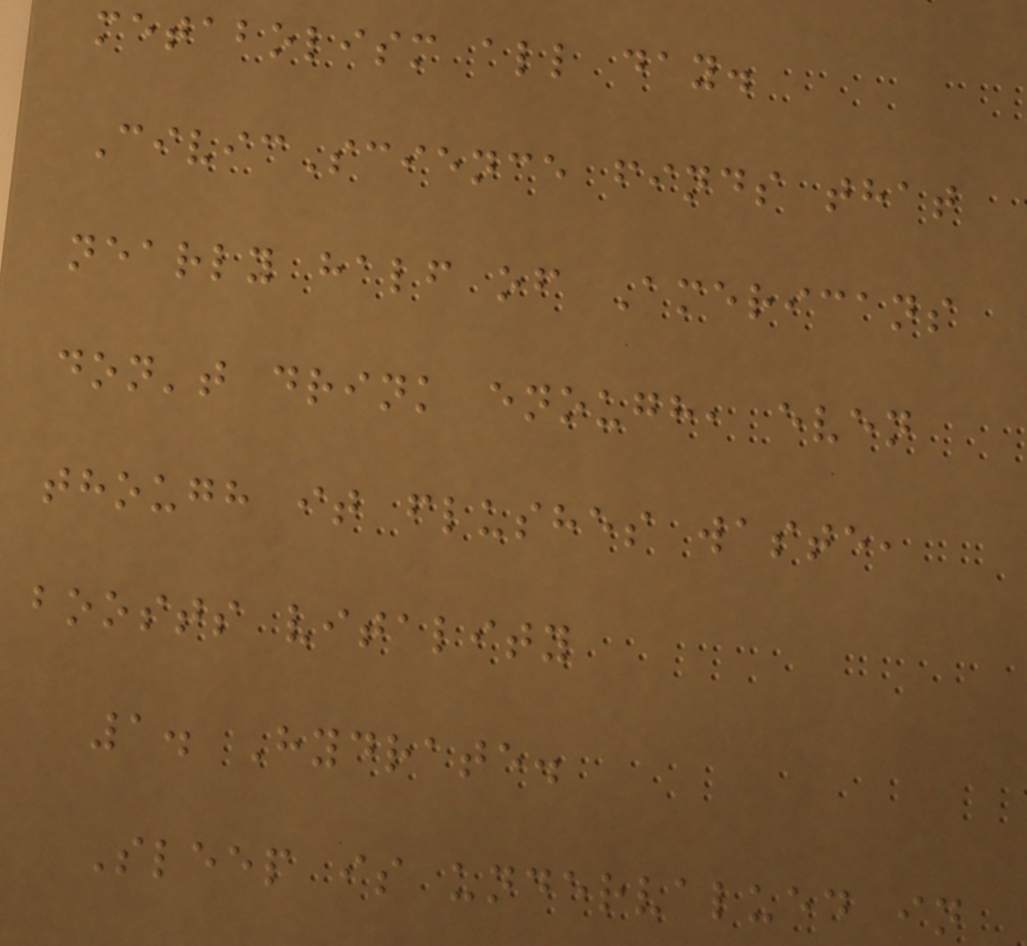metabolism all day.
CivicScience finds that
nearly half of Americans
don't drink enough, even
though it flushes waste,
boosts vitality
1. Hydrate.
Sleep is undervalued in
